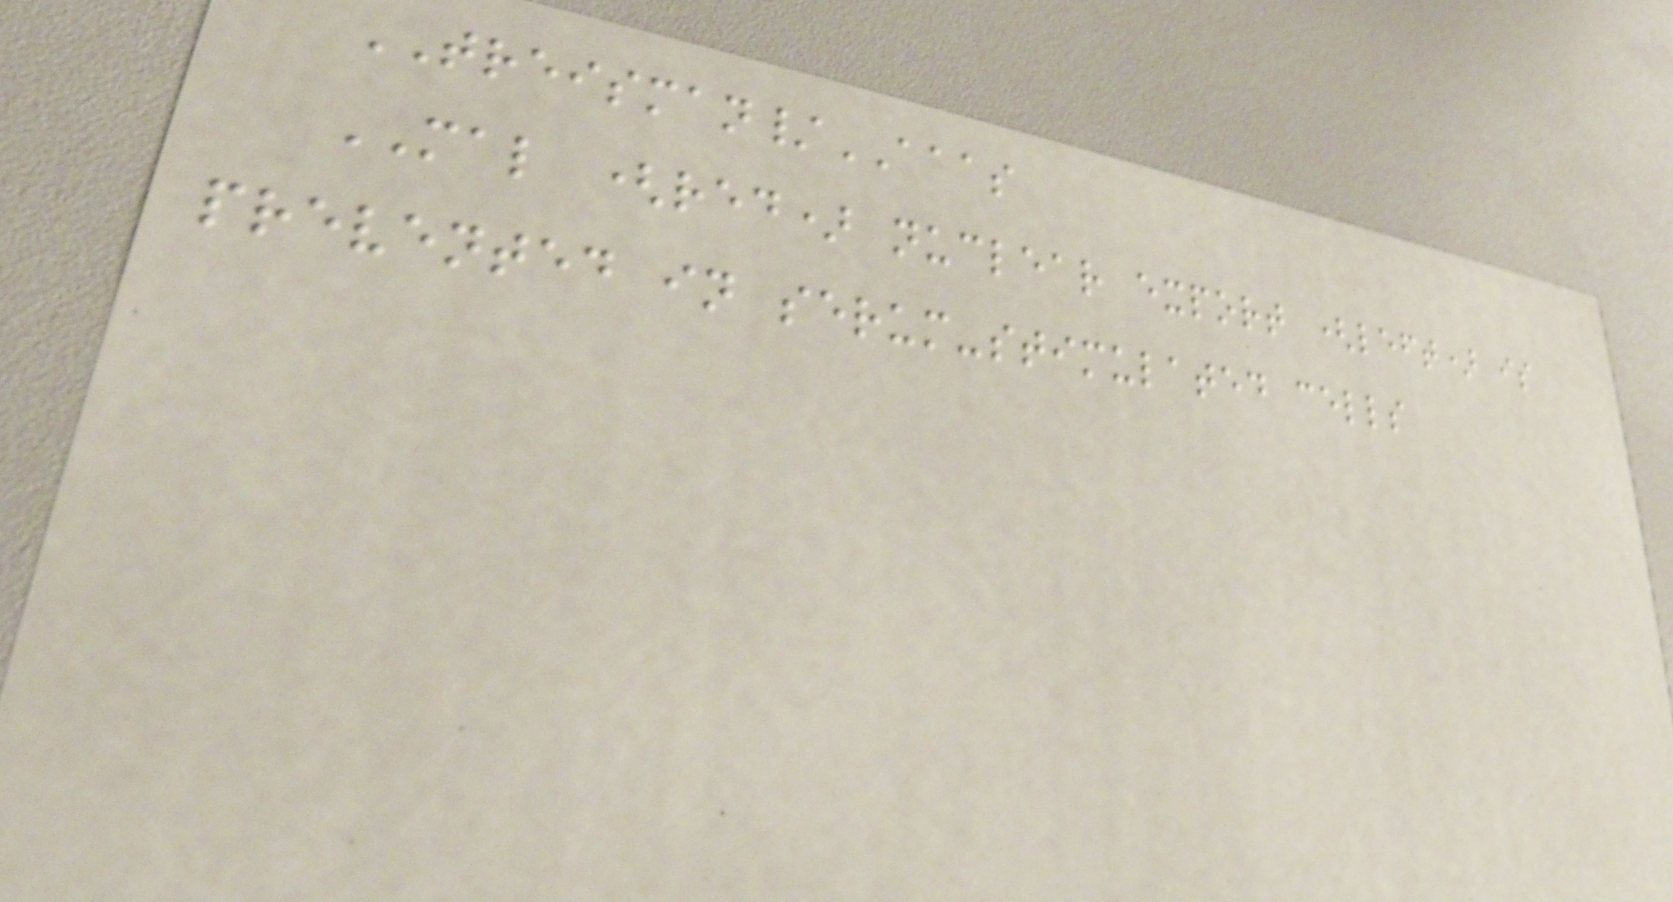TREISMAN/AAAS
MAL (red) nuclear export (left) is
prevented in serum-stimulated cells
